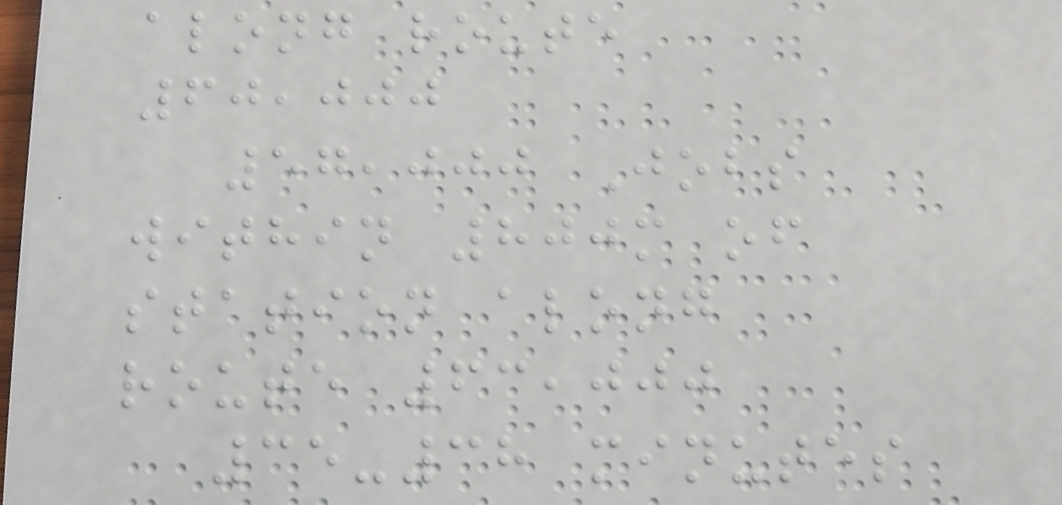along route
60,000
57,000 Jobs
within 800m of
station along
route 63,000
35-38 minutes
